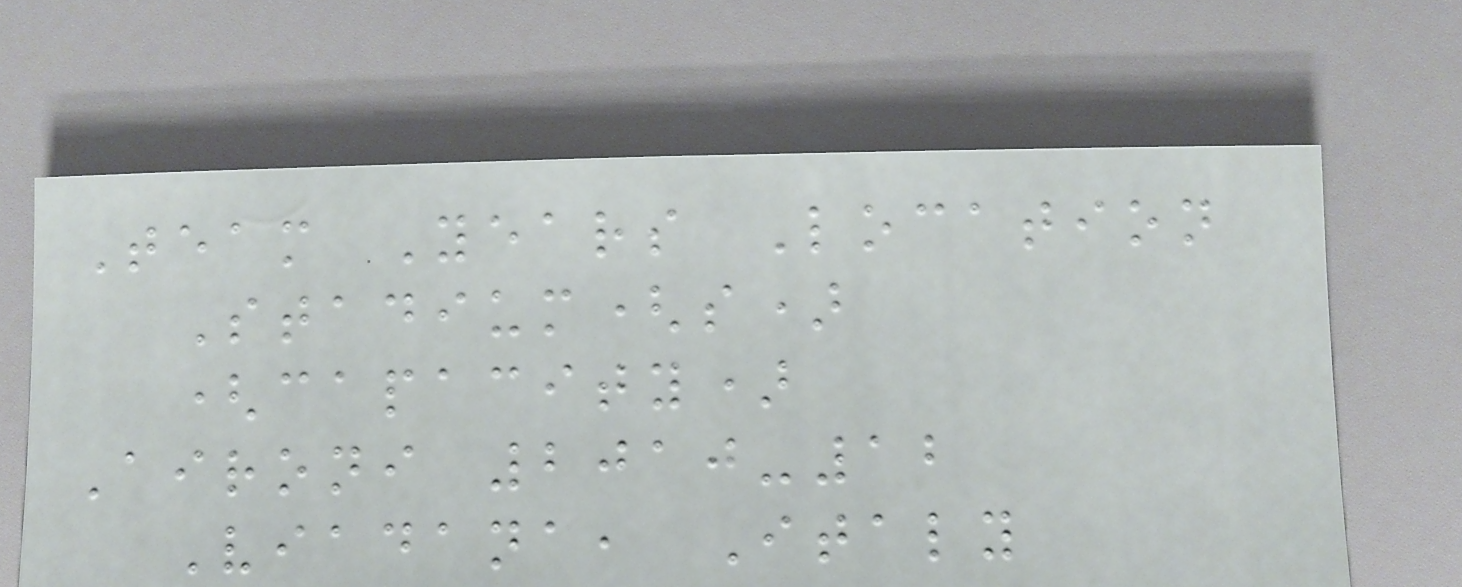Team Years Location
Stadium(s)
(capacity)
Aironi 2010-12
Viadana, Italy
